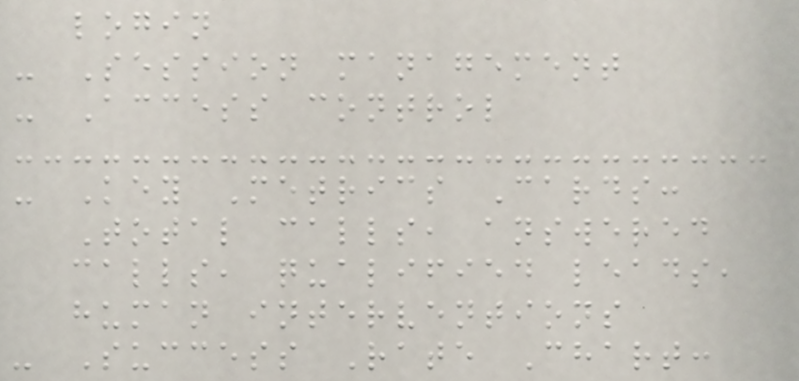login
- Session management
- Access control
- Key Metrics Cards:
Total calls, answered
calls, qualified leads,
human interventions
- Success Rate Chart:
